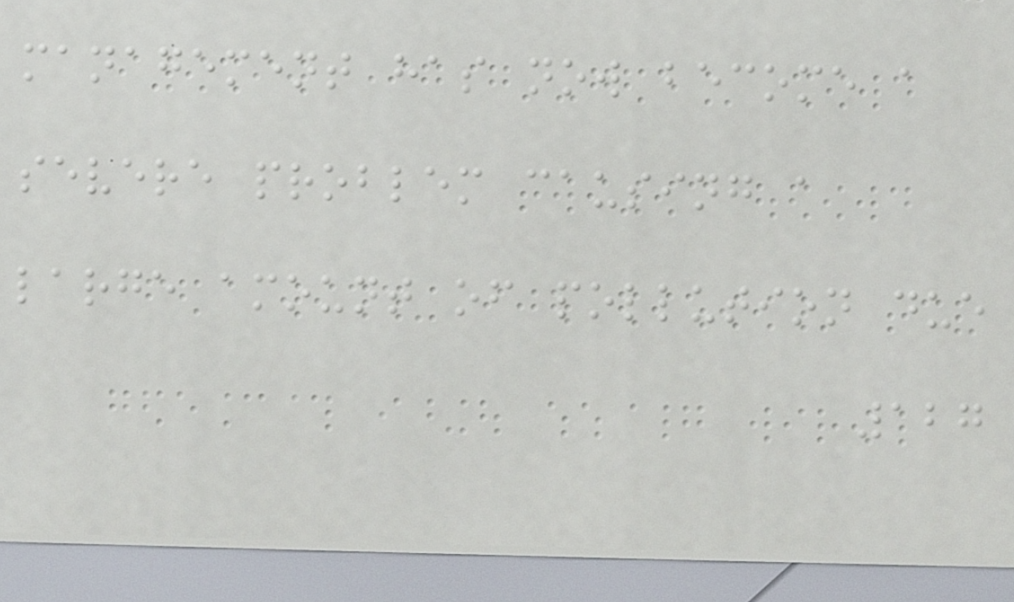management has now become a
severe problem causing a
large amount of pollution due
127
